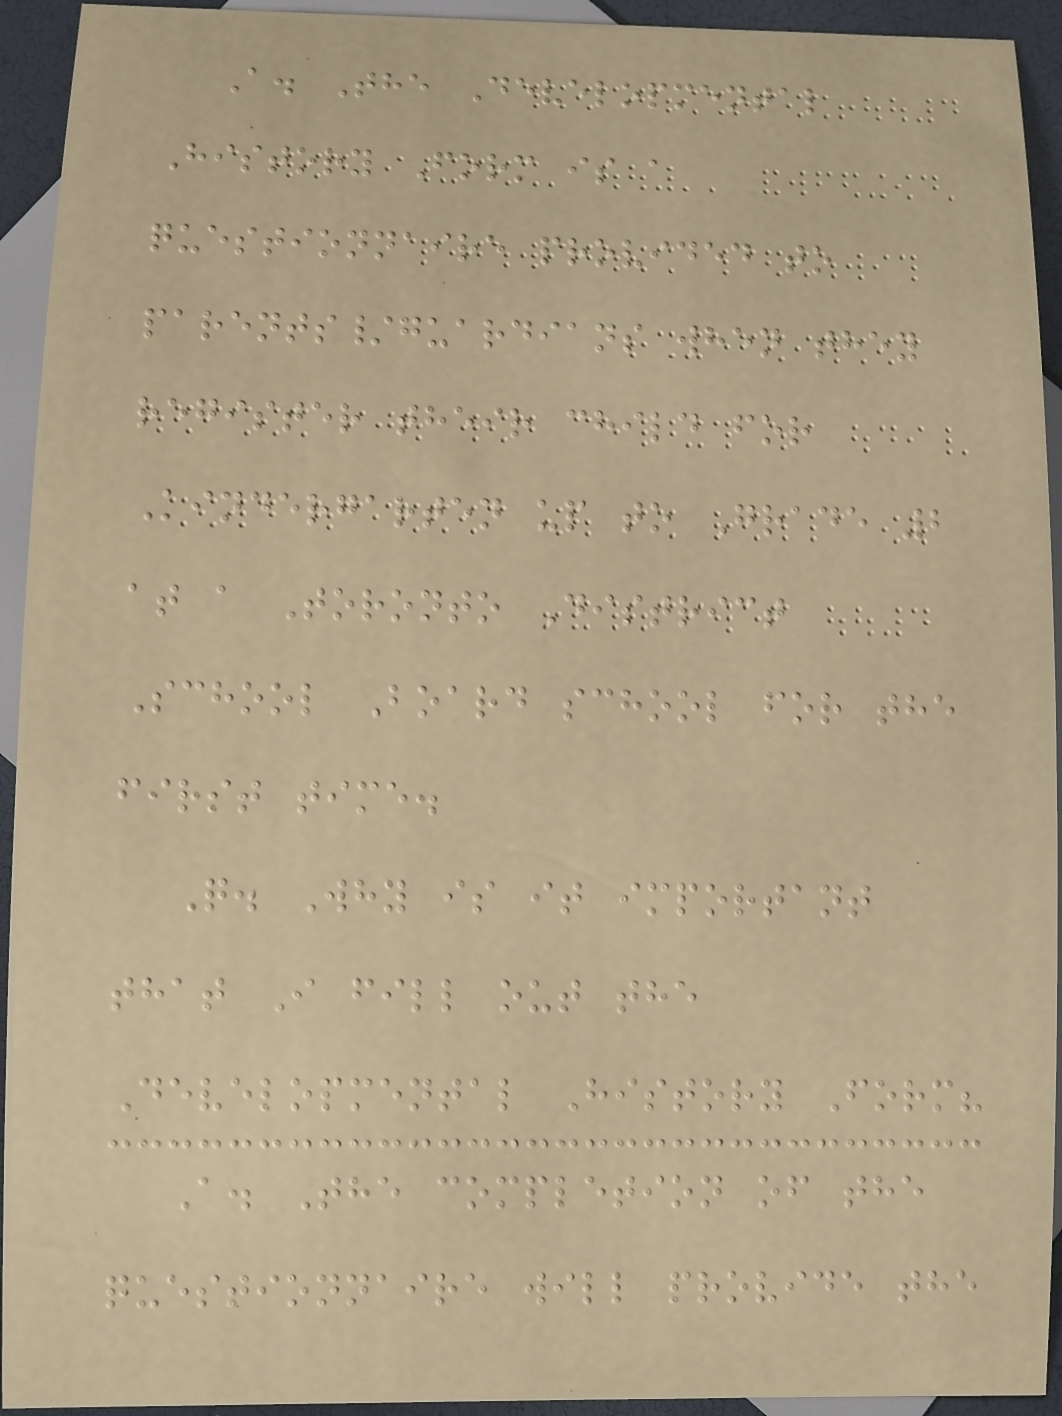A. The Developmental
History Form is a
questionnaire provided to
parents/guardians when they
register their child for
Kindergarten up to Grade 2
at a Toronto District
School Board school for the
first time.
Q. Why is it important
that I fill out the
Developmental History Form?
A. The completion of the
questionnaire will provide the
